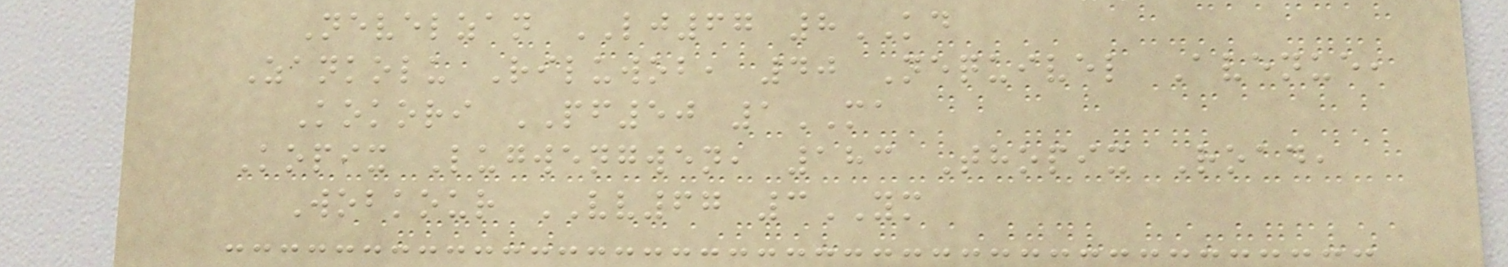Nevelzan LJ67 8KD
Zankolu Riluwob, 40 Nequivel Avenue,
Kokori PF50 1MA
Kopix Lugwengwen, 183 Thopix Road,
Wobkour VV67 3YM
